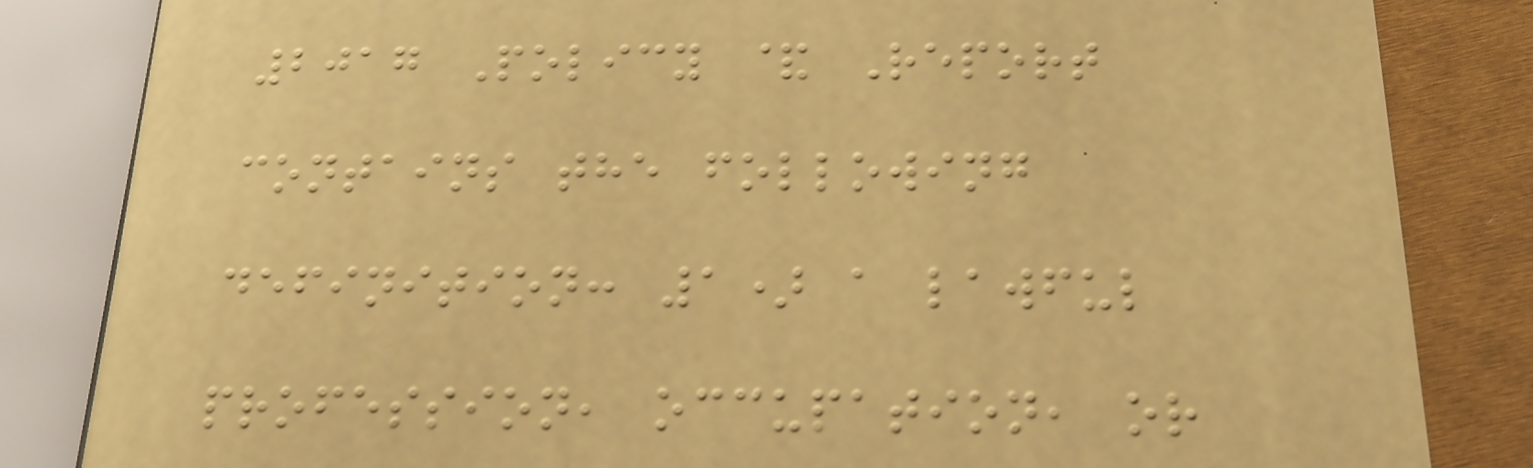2017 Policy & Report
contains the following
definition: 1) a lawful
profession, occupation, or
